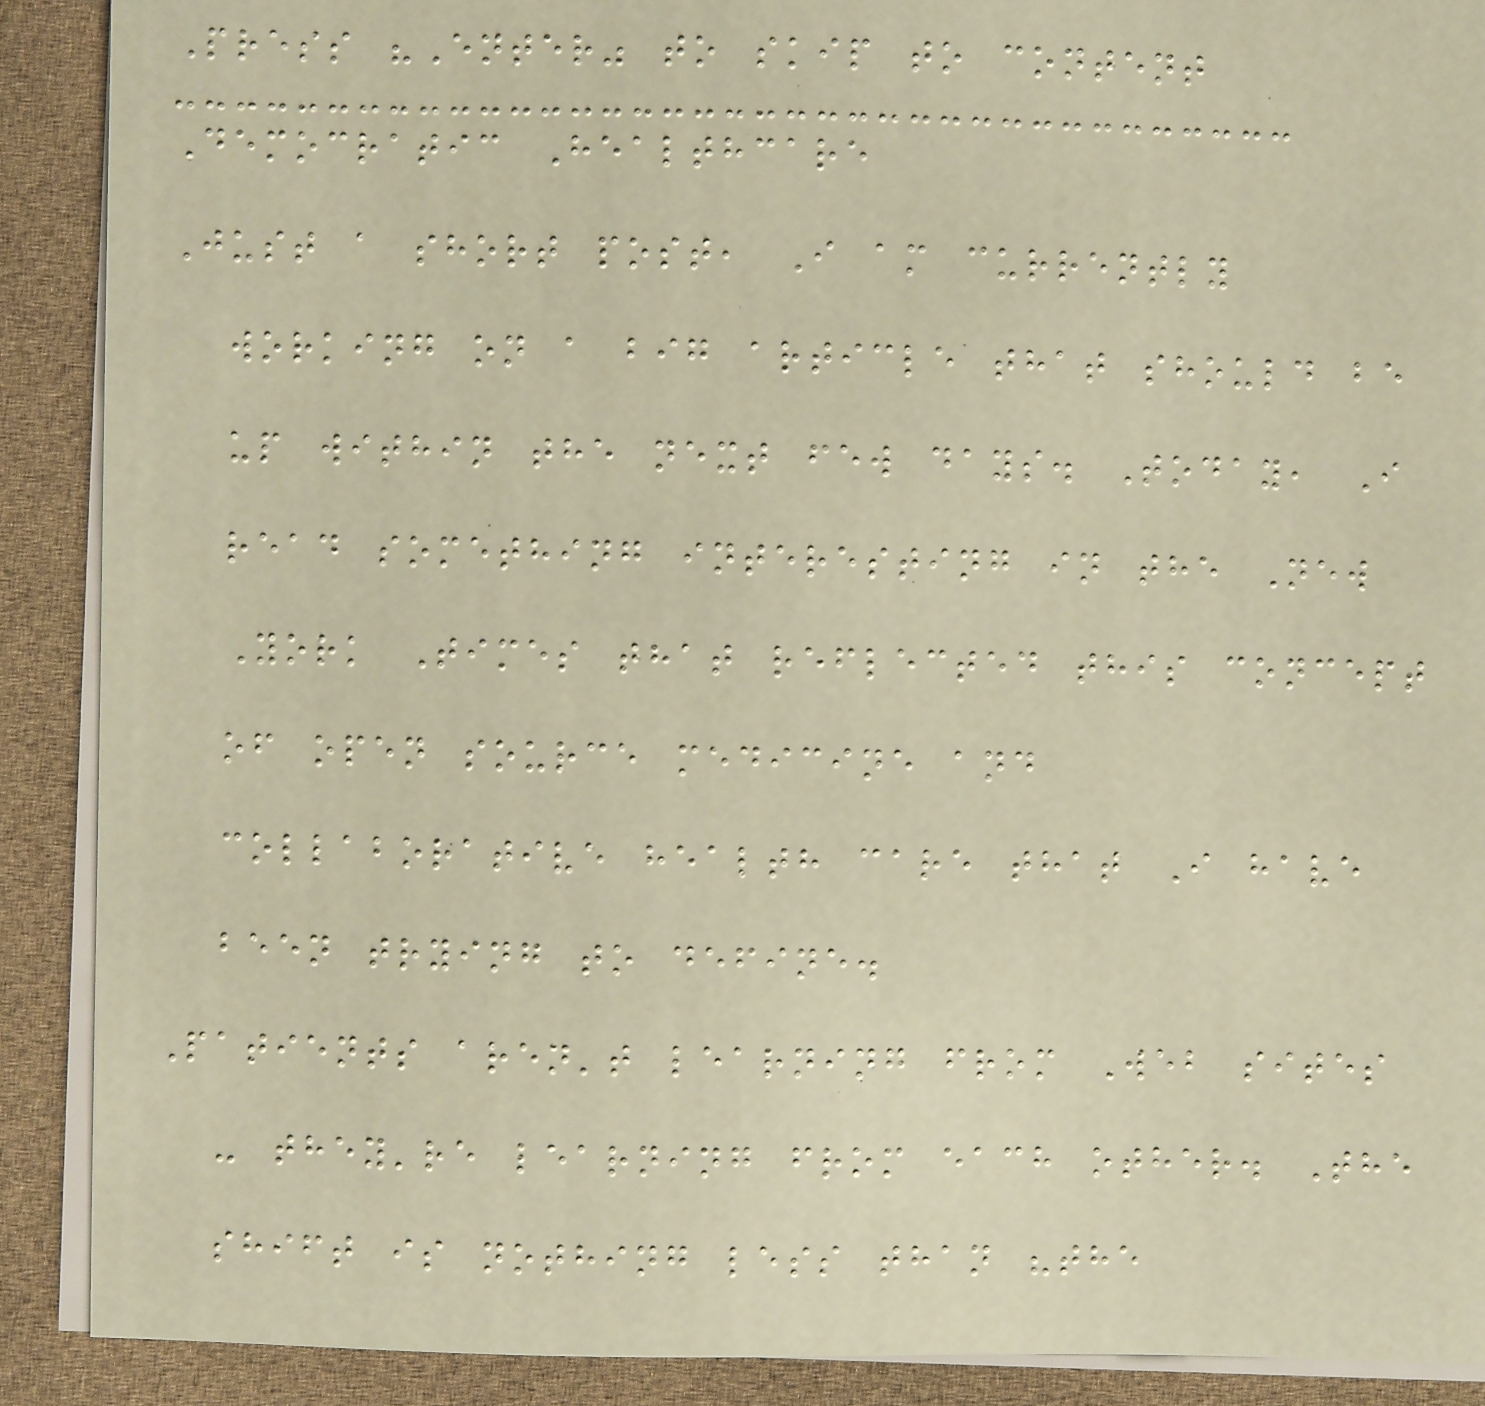Press "Enter" to skip to content
Democratic Healthcare
Just a short post, I am currently
working on a big article that should be
up within the next few days. Today, I
read something interesting in the New
York Times that reflected this concept
of open source medicine and
collaborative health care that I have
been trying to define.
Patients aren't learning from Web sites
- they're learning from each other. The
shift is nothing less than "the
